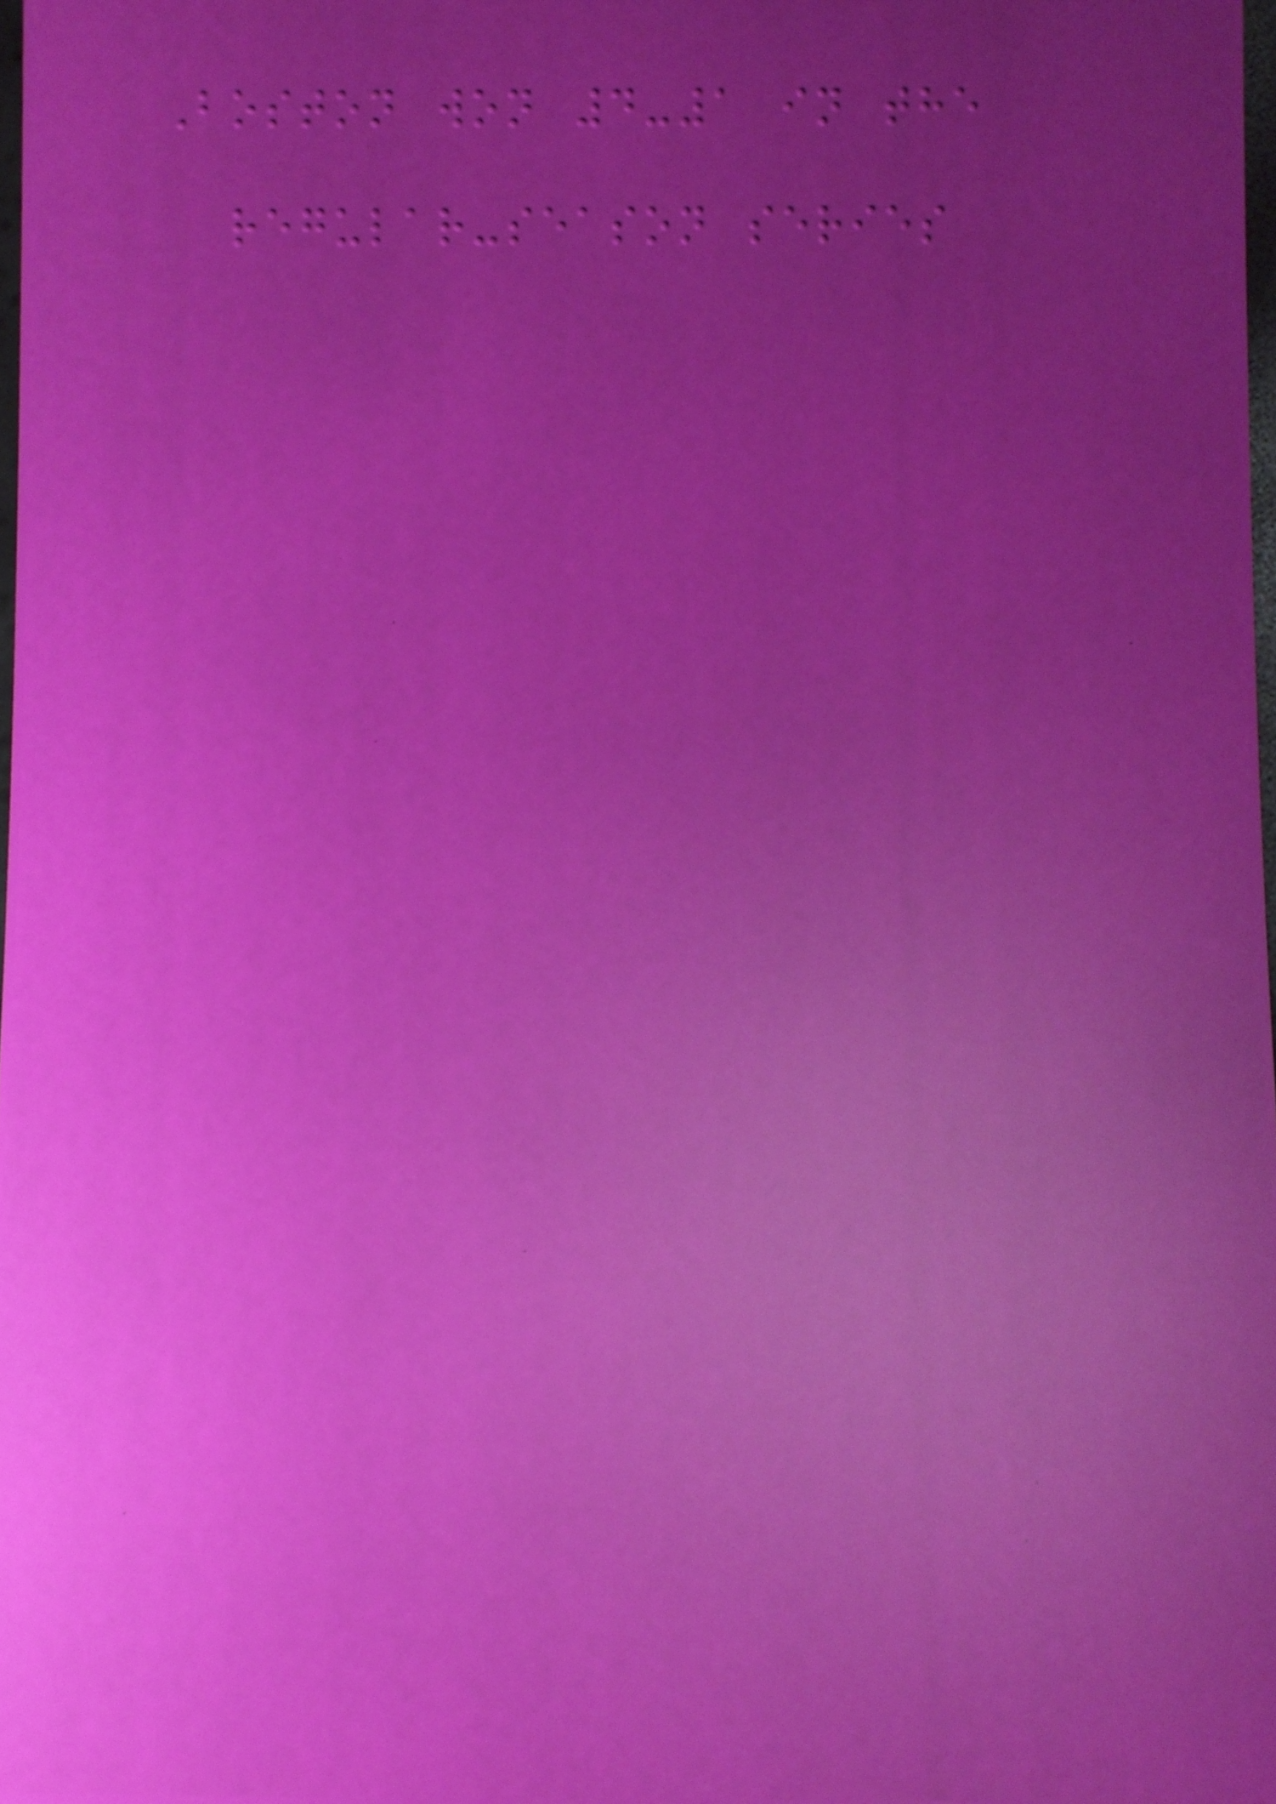Boston won 4-1 in the
regular-season series
